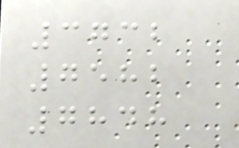3732
7582
7848
